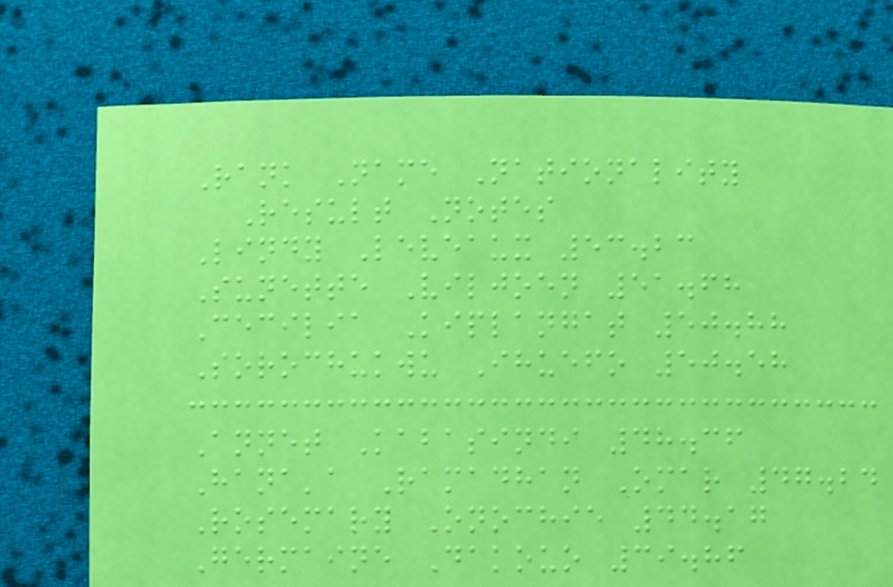Rank Name Nationality
Result Notes
Lindy Leveaux 53.23
Sunette Viljoen 51.68
Cecilia Kiplangat 50.88
Sorochukwu Ihuefo 50.58
Annet Kabasindi 48.36
Hana'a Ramadhan Omar 47.24
Rosemary Onochie 44.17
Germaine Dakouo 39.86
